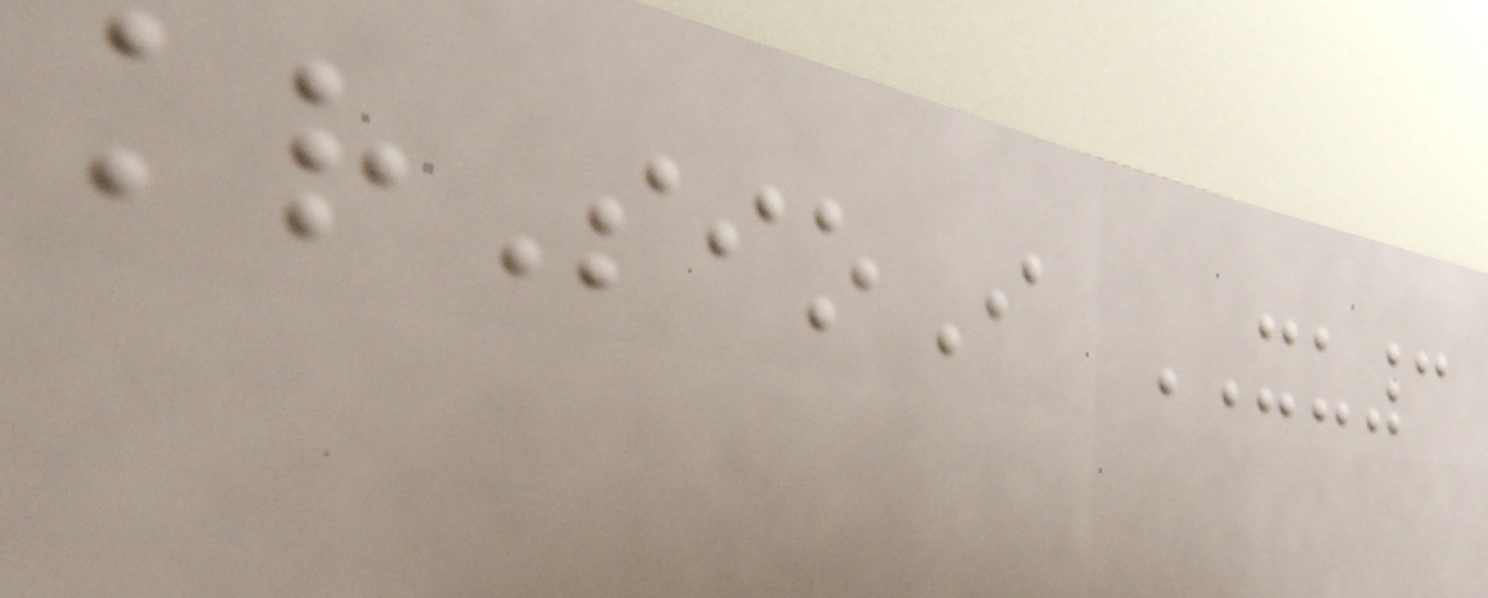krSioI XU3
